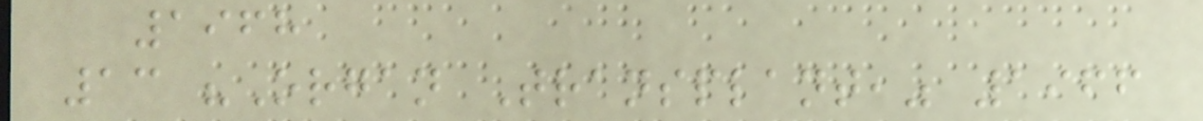1968
13 "Organ Transplant," 1966
